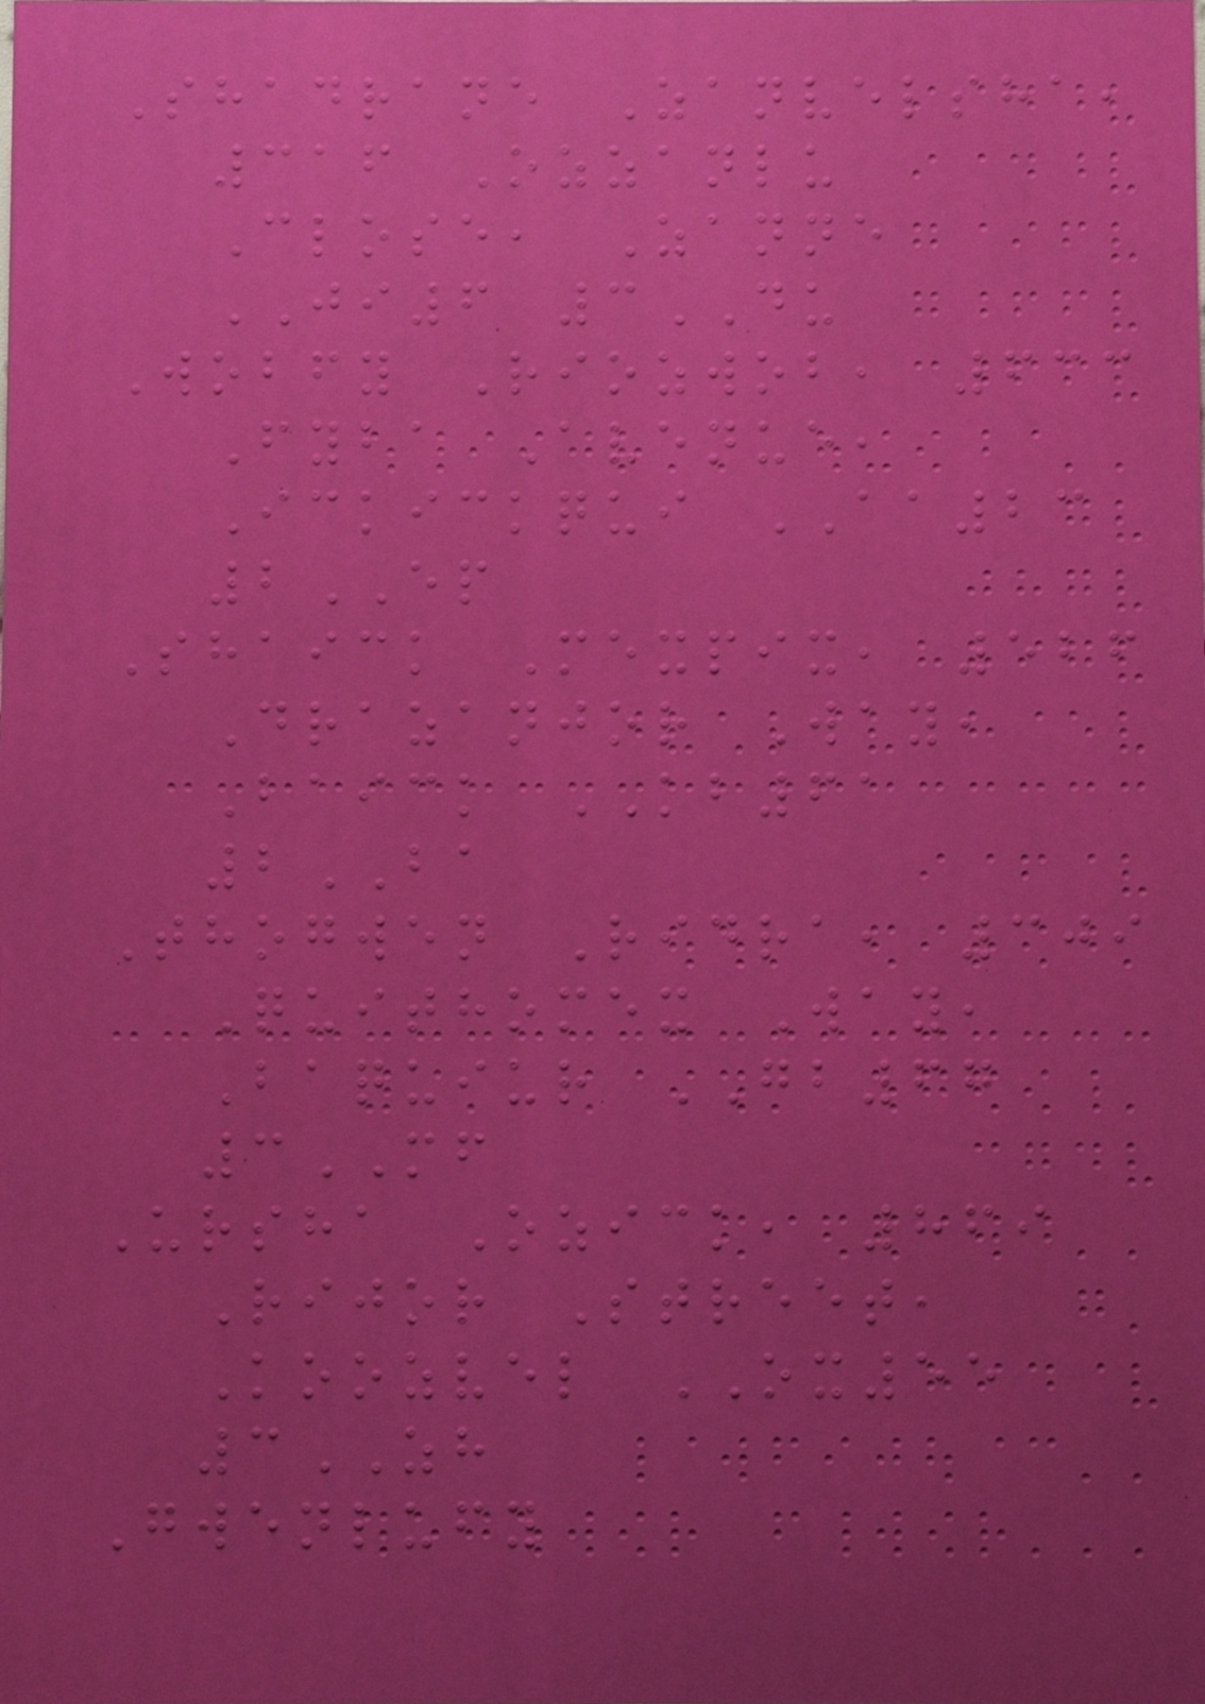Shadrane Zanvelsha,
316 Ozzanlu
Close, Zanne
JI6 3DU
Wobfy Riozwob, 633
Fyba Avenue,
Ickickqui AA23
2EP
Shaick Mexpix, 526
Drazanjor Way,
Baick KB61
2BA
Thogwen Ridra, 309
Quithomex Way,
Baquiur GB67
3MF
Ursha Ozick, 869
Rijor Street,
Koozvel OX55
3ZH
Gwenlufy
